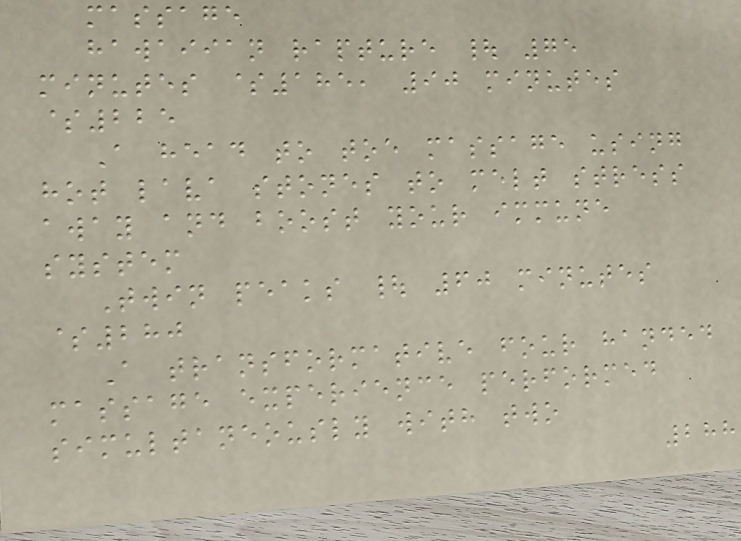massage
hawaiian rapture | 75
minutes $185, 90 minutes
$225
A head to toe massage using
hot lava stones to melt stress
away and boost your immune
system
Twin peaks | 60 minutes
$280
A transformative four handed
massage experience performed
simultaneously with two
288
